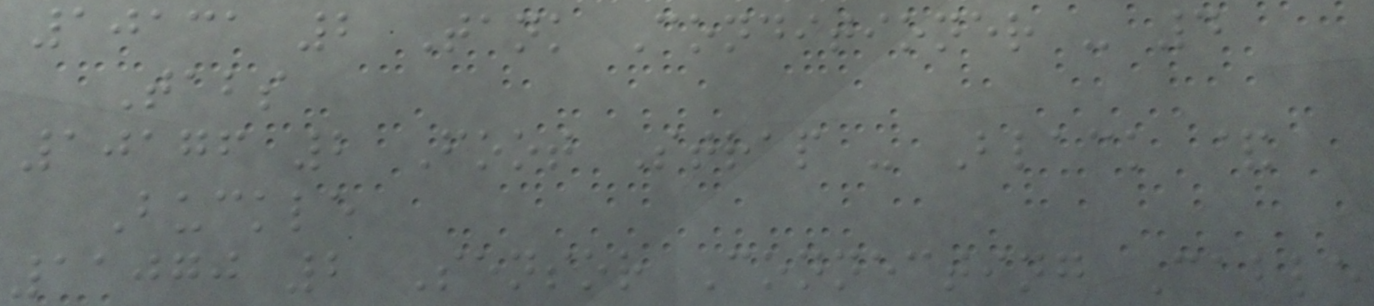10131 2 Tank Conditioner - 4
Tabs
10176 2 Foot Strap - Black &
Buckle
11070 2 Sensor Connecting Cable
